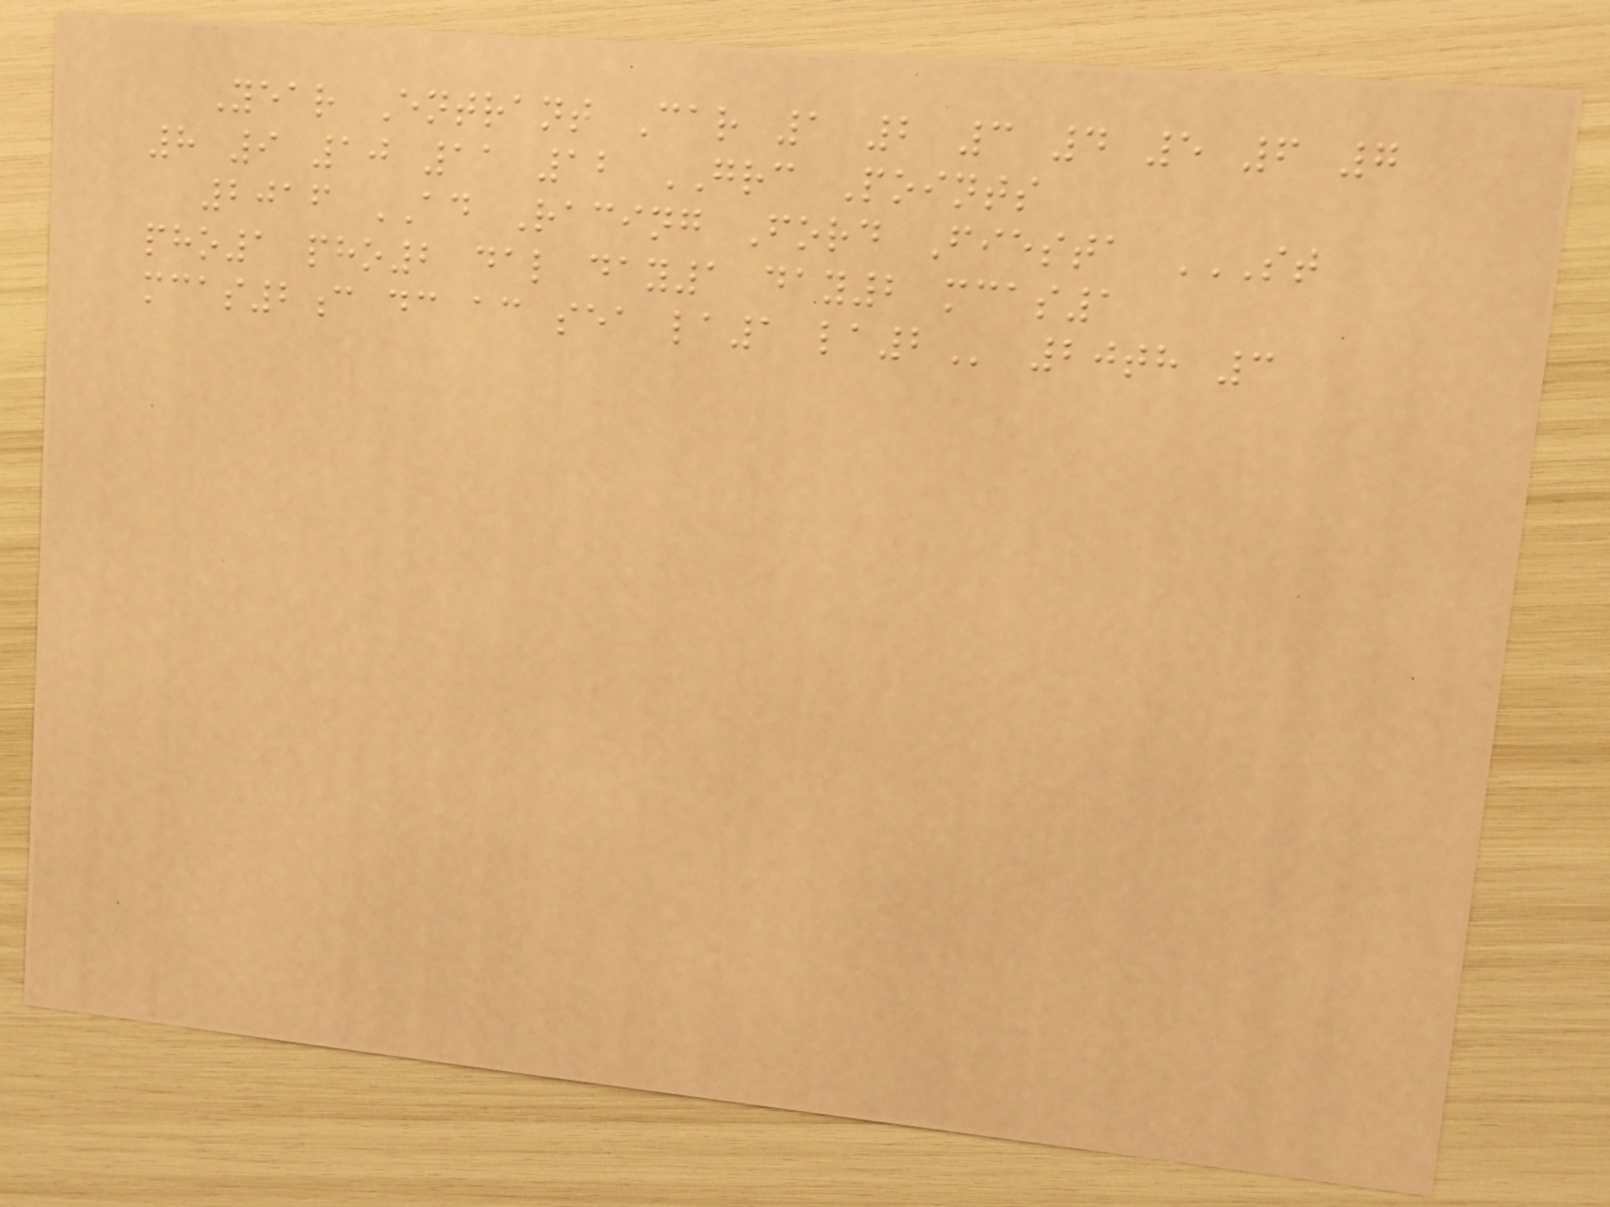Year Entrant Car 1 2 3 4 5 6 7
8 9 10 11 12 GRC Points
2016 AD Racing Ford Fiesta ST
PHO1 PHO2 DAL DAY1 DAY2 MCAS1
MCAS2C DC AC SEA LA1 LA2 20th 3
